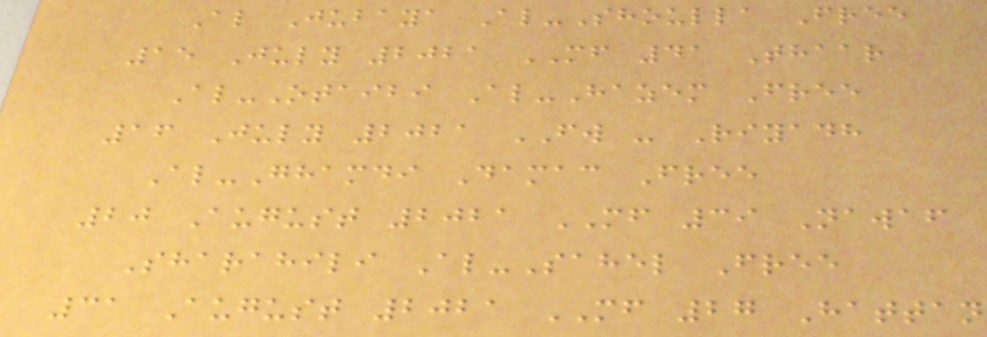Al Jubaya Al-Shoulla Free
15 July 2021 MF 41 Thaar
Al-Otaibi Al-Hazem Free
16 July 2021 FW - Riyadh
Al-Ghamdi Damac Free
20 August 2021 MF 39 Nawaf
Sharahili Al-Sahel Free
31 August 2021 MF 27 Hattan
